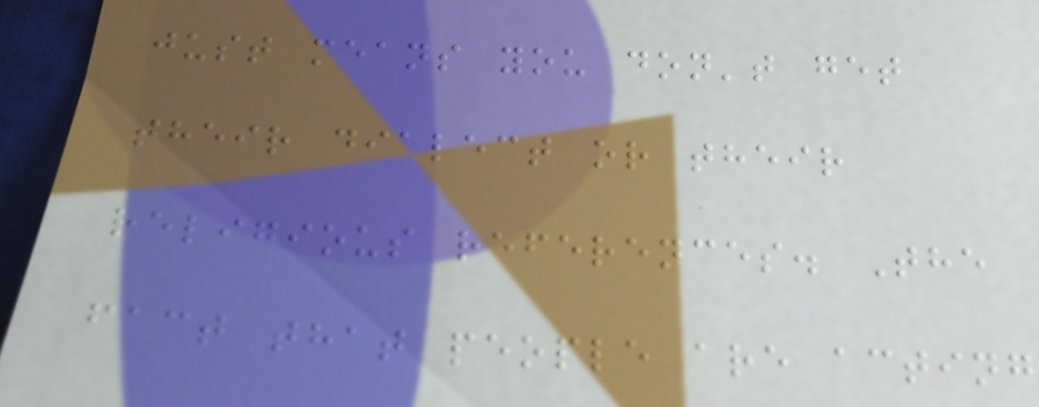just means you don't get
their dialect or their
religious references. The
fact that people are acting
